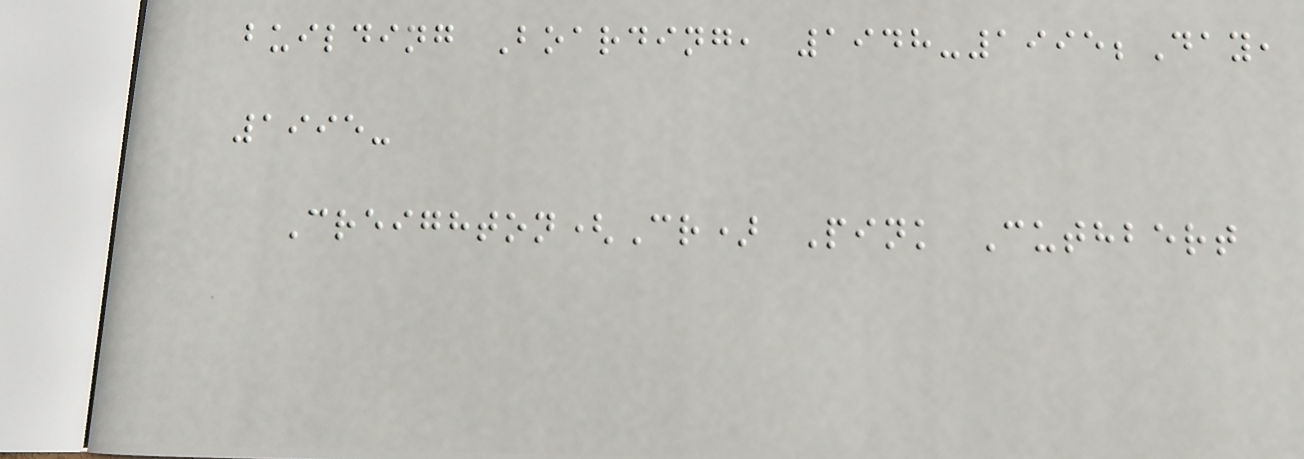building Boarding, 1948-1995;Day,
1995-
Creighton(Cr) Pink Cuthbert
